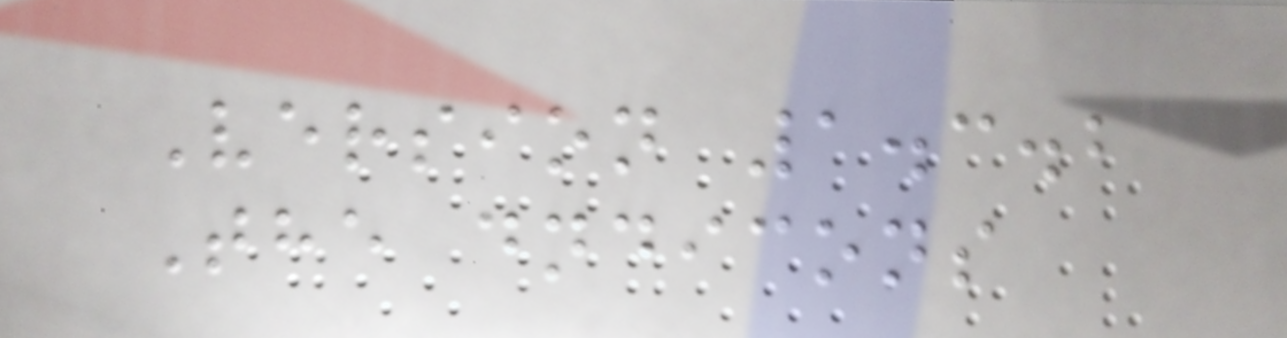Version 1.3.2
The dndicons
